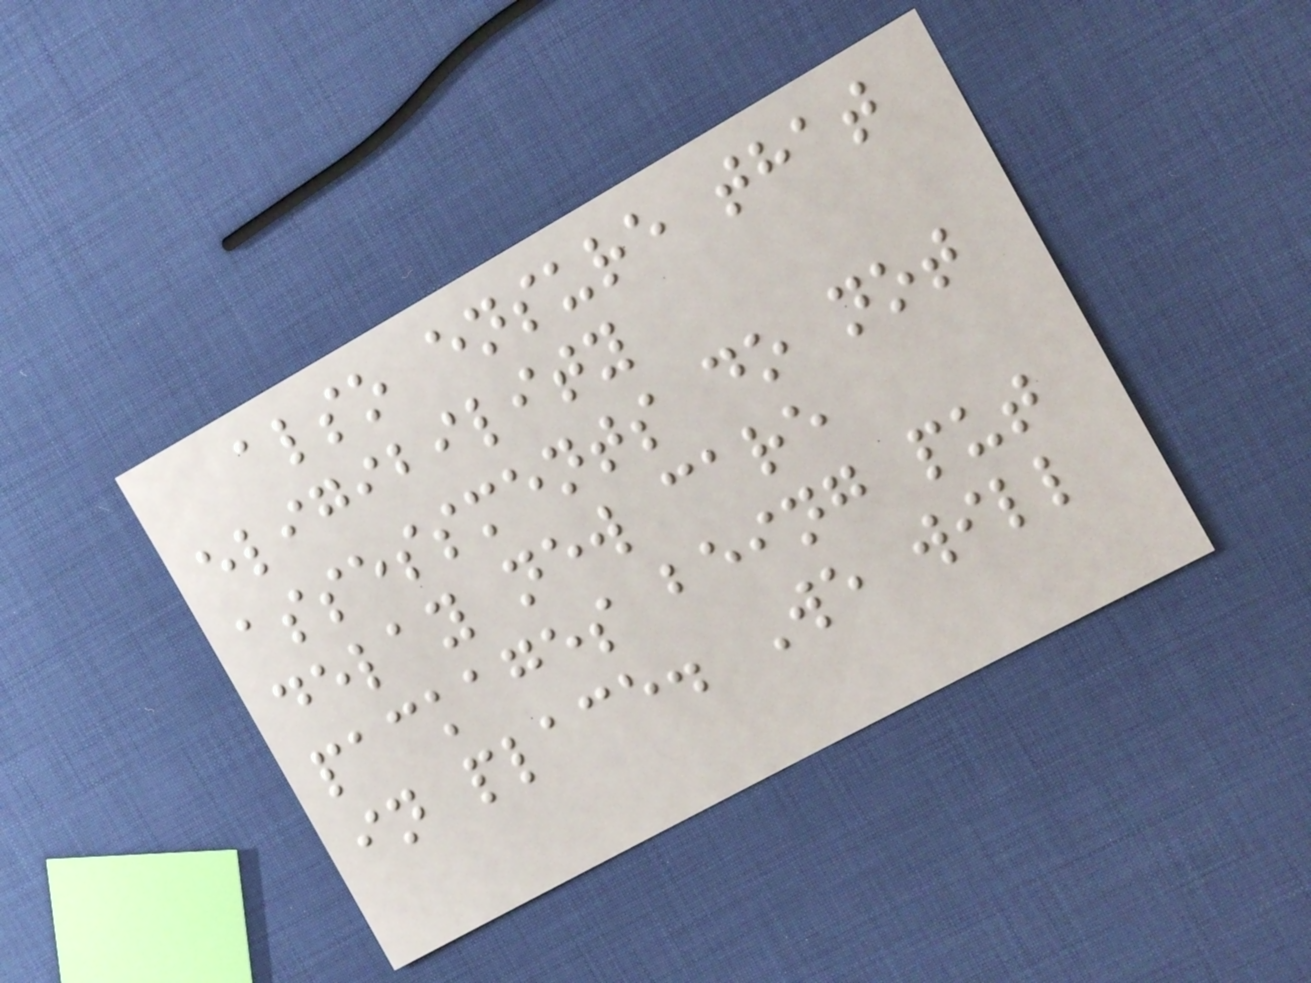also ensure that
eligibility
assessments do not
delay new care
packages being put
in place. We will
